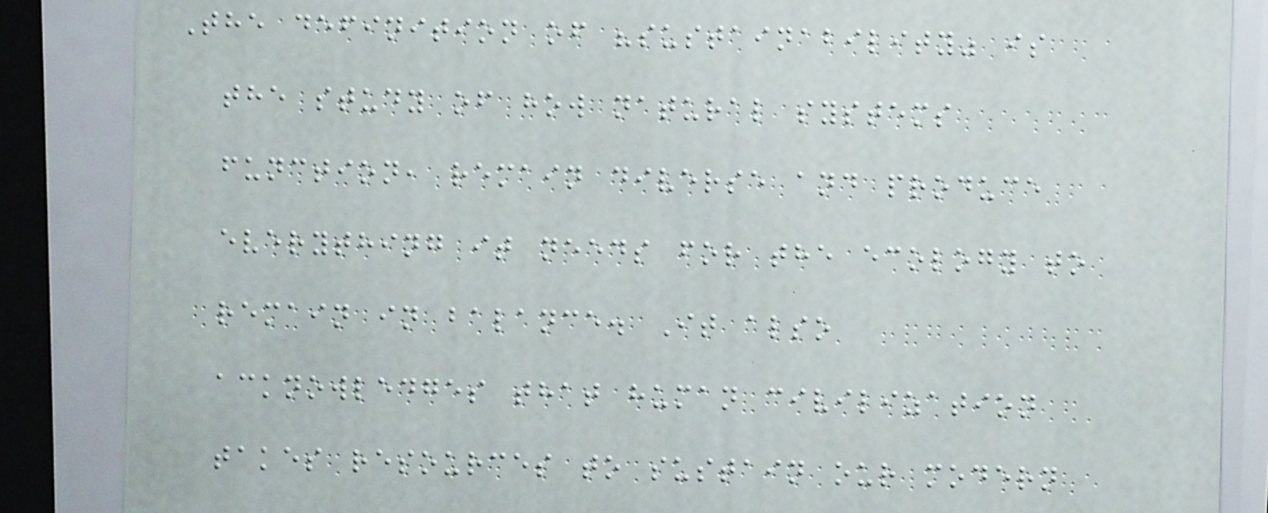The definition of "sustainability" is
the study of how natural systems
function, remain diverse and produce
everything it needs for the ecology to
remain in balance. It also
acknowledges that human civilization
takes resources to sustain our modern
